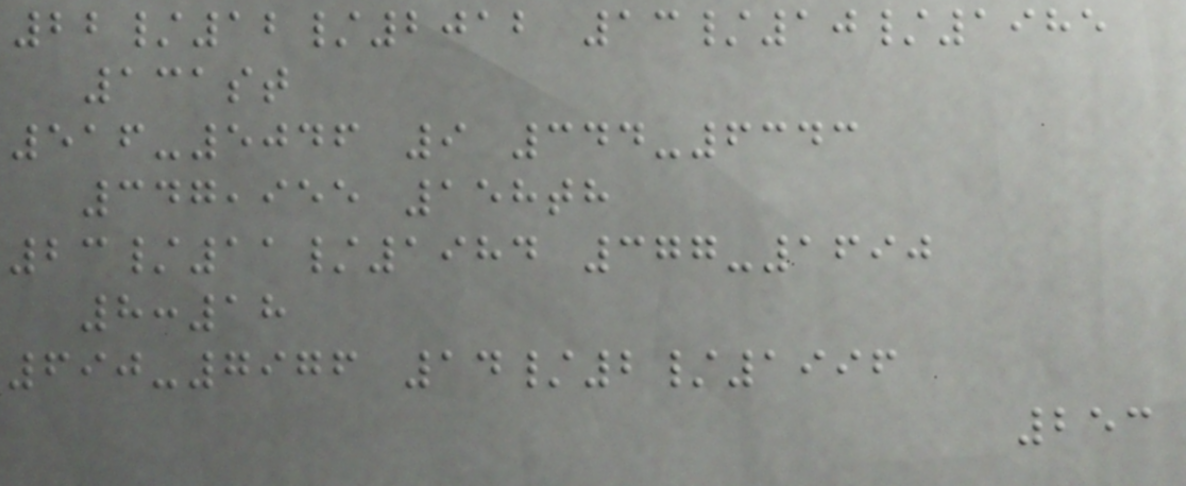22/12/2012 13/10/1985
131st
516-5046 9 344-6343
347,955 158th
23/11/1984 377-1690
8:18
690-7976 14/2/1996
253
